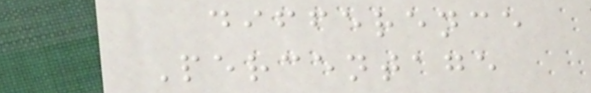difference
Percentage
